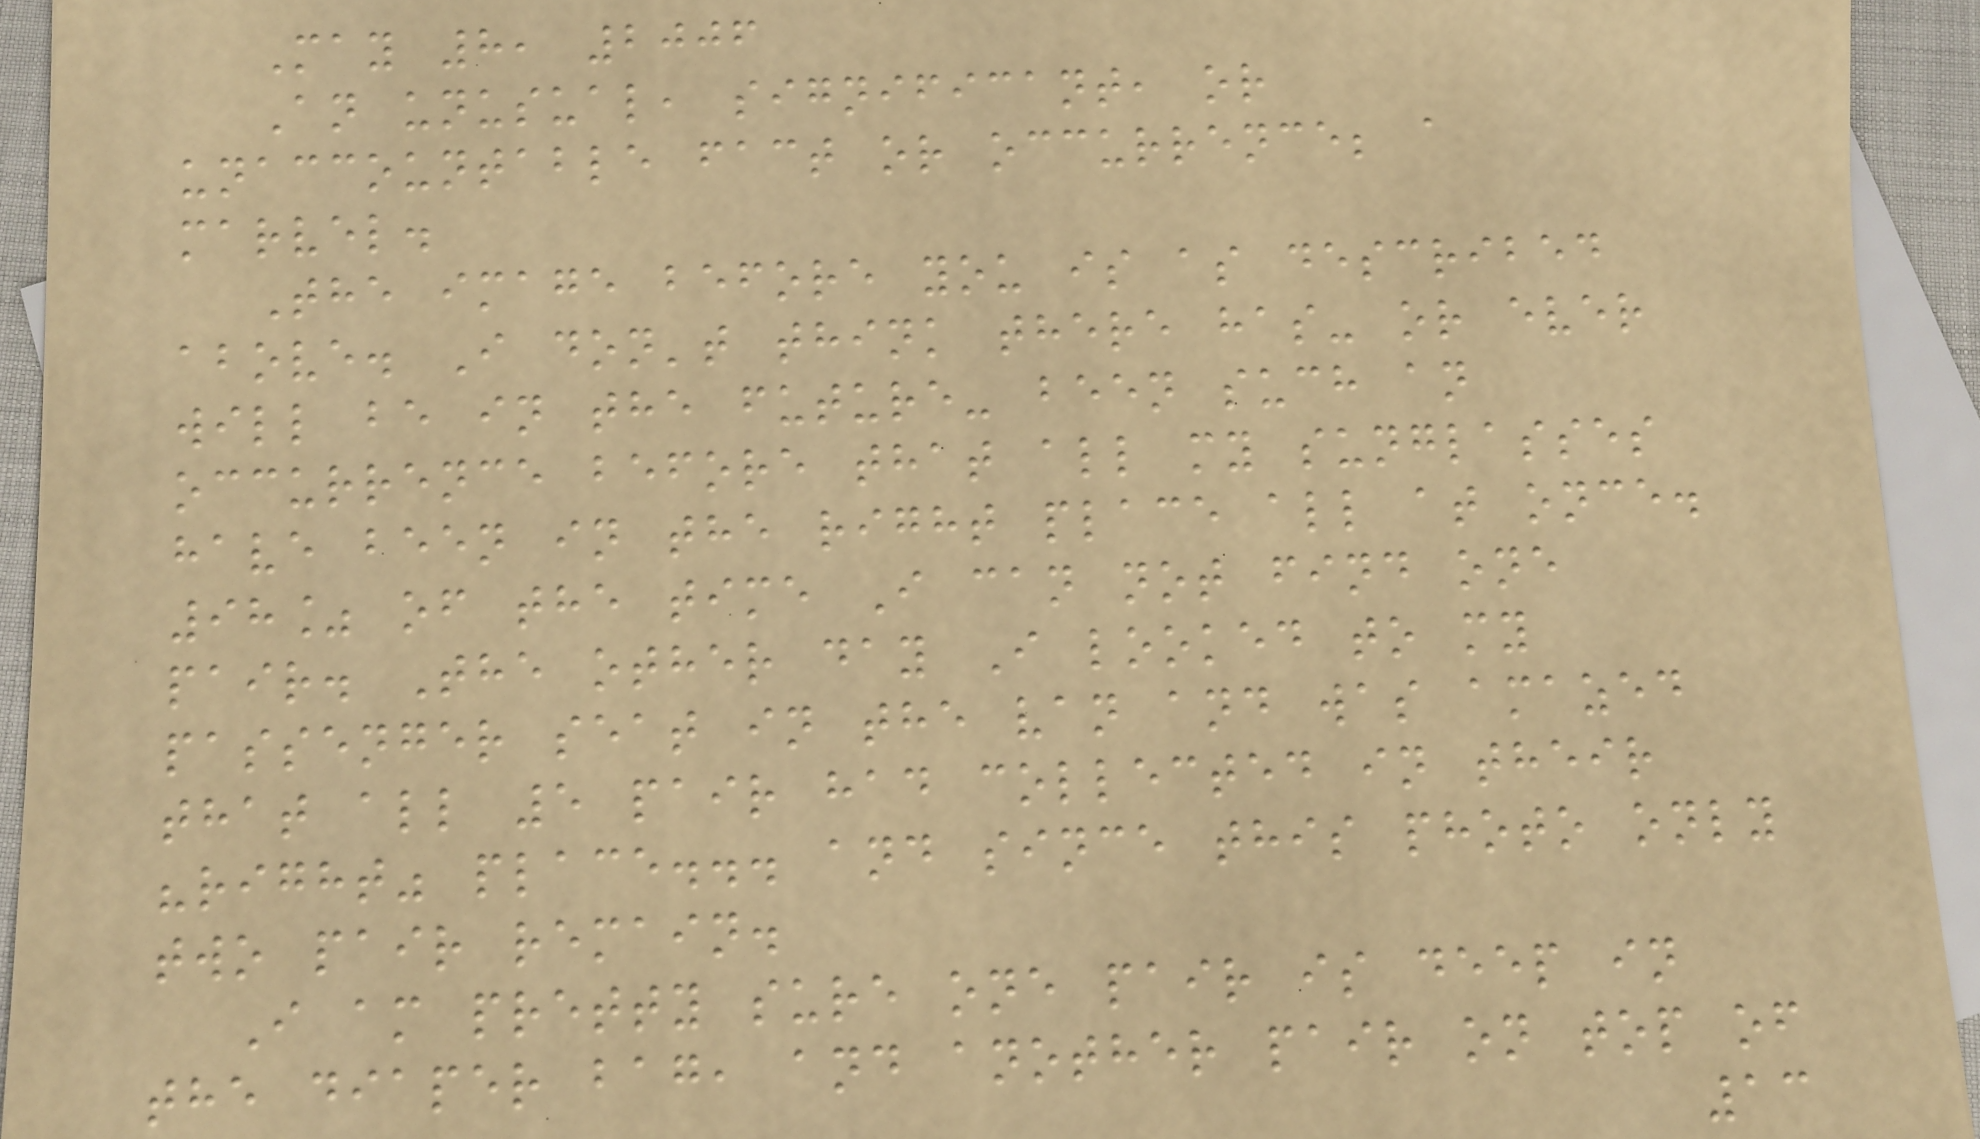May 8, 2006
An unusual, significant, or
unaccountable fact or occurrence; a
marvel.
The image before you is as described
above. I don't think there has- or ever
will be in the future- been such an
occurrence before that all my sunglasses
have been in the right place all at once.
98% of the time I can not find one
pair. The other day I looked to my
passenger seat in the van and was amazed
that all 5 pair had collected in their
"right" place... and since this photo only
two pair remain.
I am pretty sure one pair is deep in
the diaper bag, and another pair on top of
13
